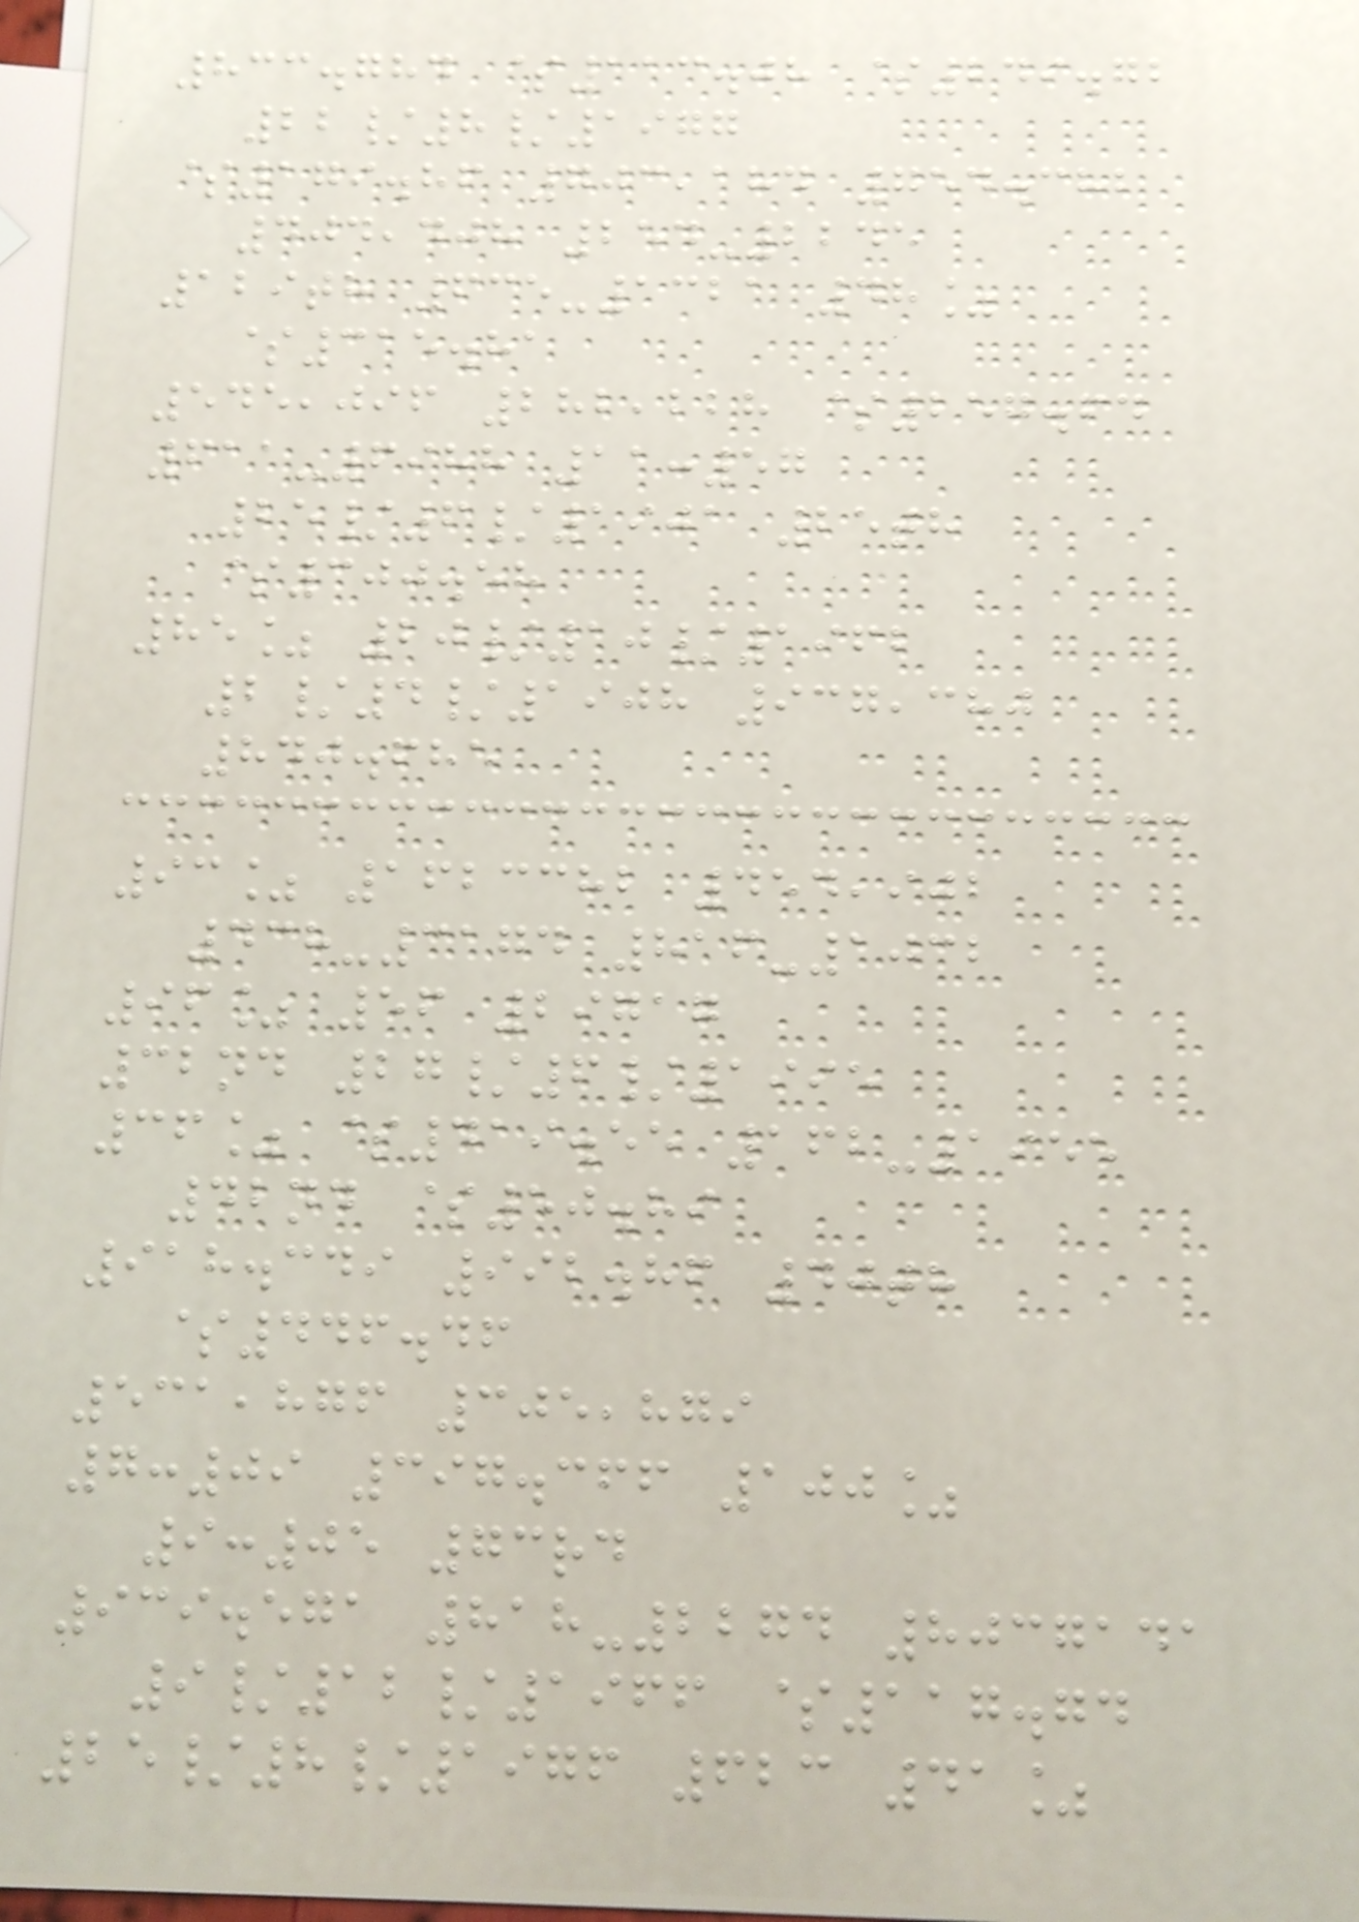833.784 $113.08 $249.72
22/8/1977
$179.86 703,184 754.382
404,408 254-2245
129th 635-1321 48%
$315.81
545,096 282,228 $257.64
611-6988 11:57
25/6/1901 25th
$300.58
85% 20/10/1962
2/4/1908 937,380
840.685
93% 1623382 454,902
438-3174 816-1032
96% 56 29717
32nd 27/6/1995
36% $419.55 162-1955
42nd $50.89
918.349 992.86 40th
$446.46
531,876 305,879
7:09 397.366 100%
9:05 73rd
939.571 818-2274 8037141
9/12/1966 $117.74
25/8/1976 623 41%
